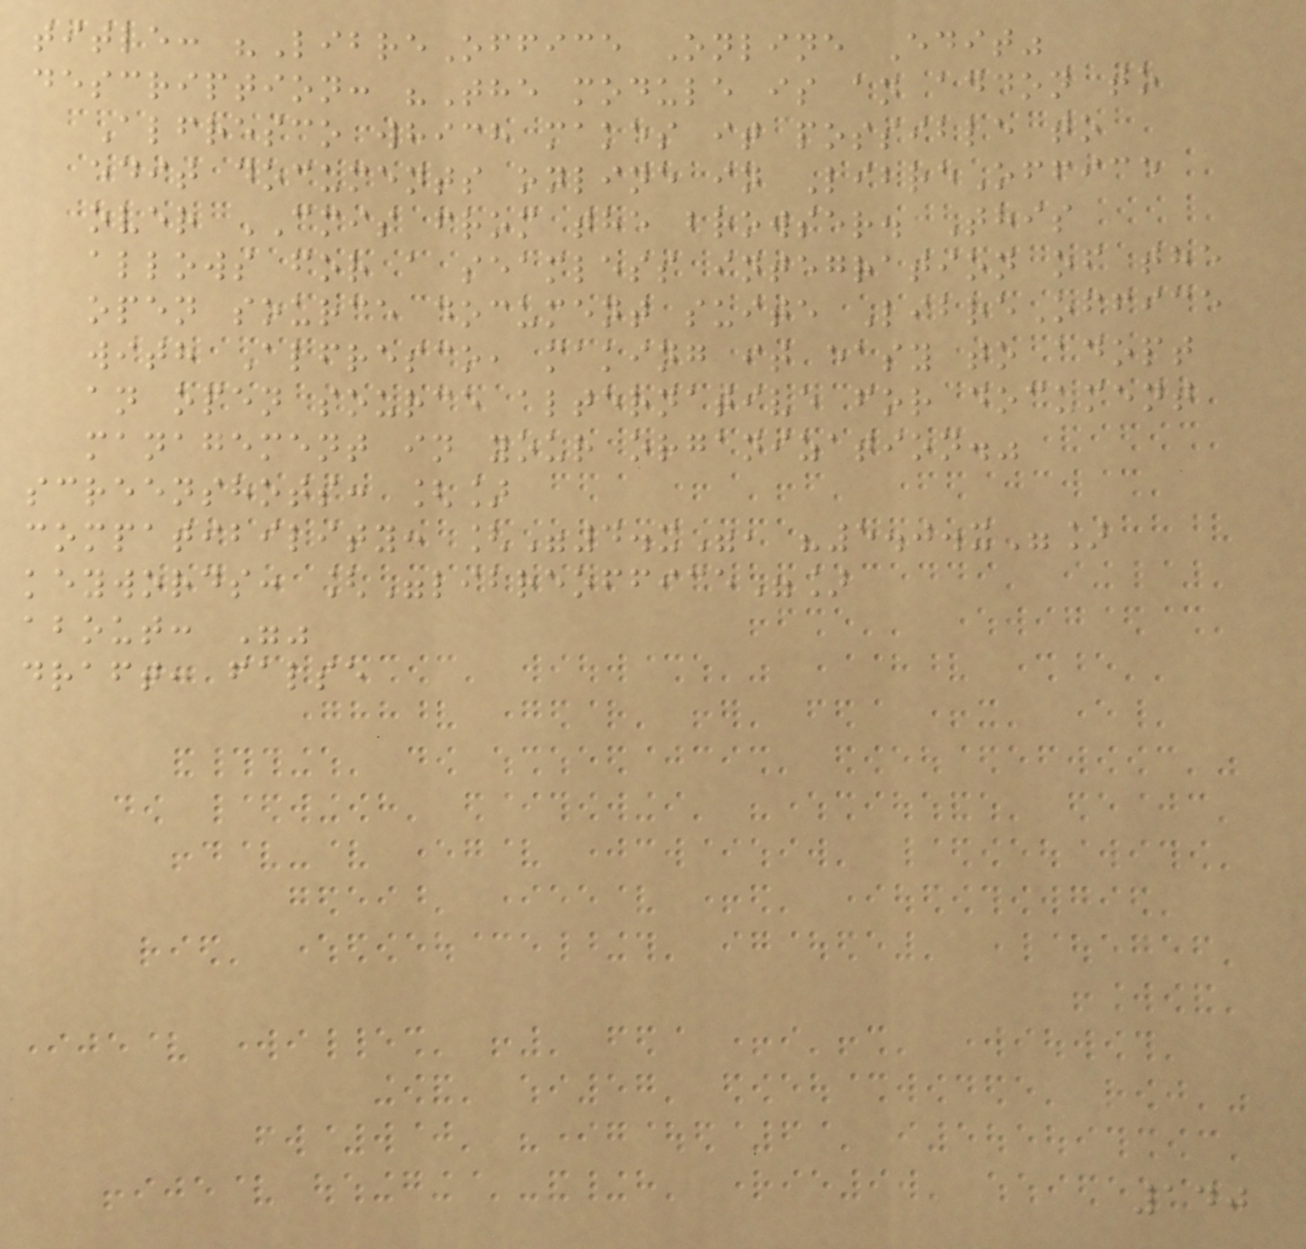title: "LibreOffice Online Edit"
description: "The module is an addon to
Alfresco which makes it possible to
edit documents online in LibreOffice
over CMIS from the browser. This
allows for a seamless integration of the
open source document suite LibreOffice
with Alfresco, making it easy to adopt
an open source alternative for document
management in your organization."
screenshots: []
compatibility: ["4.x", "5.0.x"]
keywords: ["libreoffice"]
about: ""
draft: false
140
